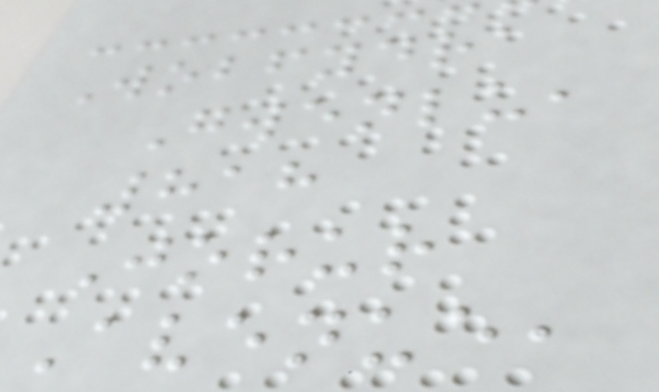Wobfydra
Gwenlu,
818
Jorur
Avenue,
